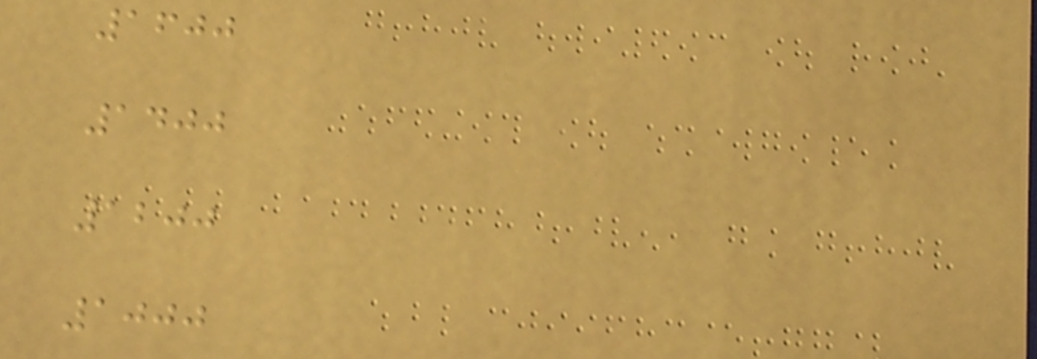1600
1400
1200
1000
